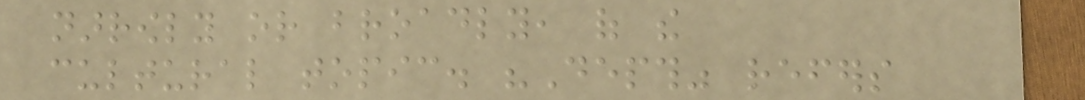narrowly or broadly, of the
cultural topic. "Depth" refers
